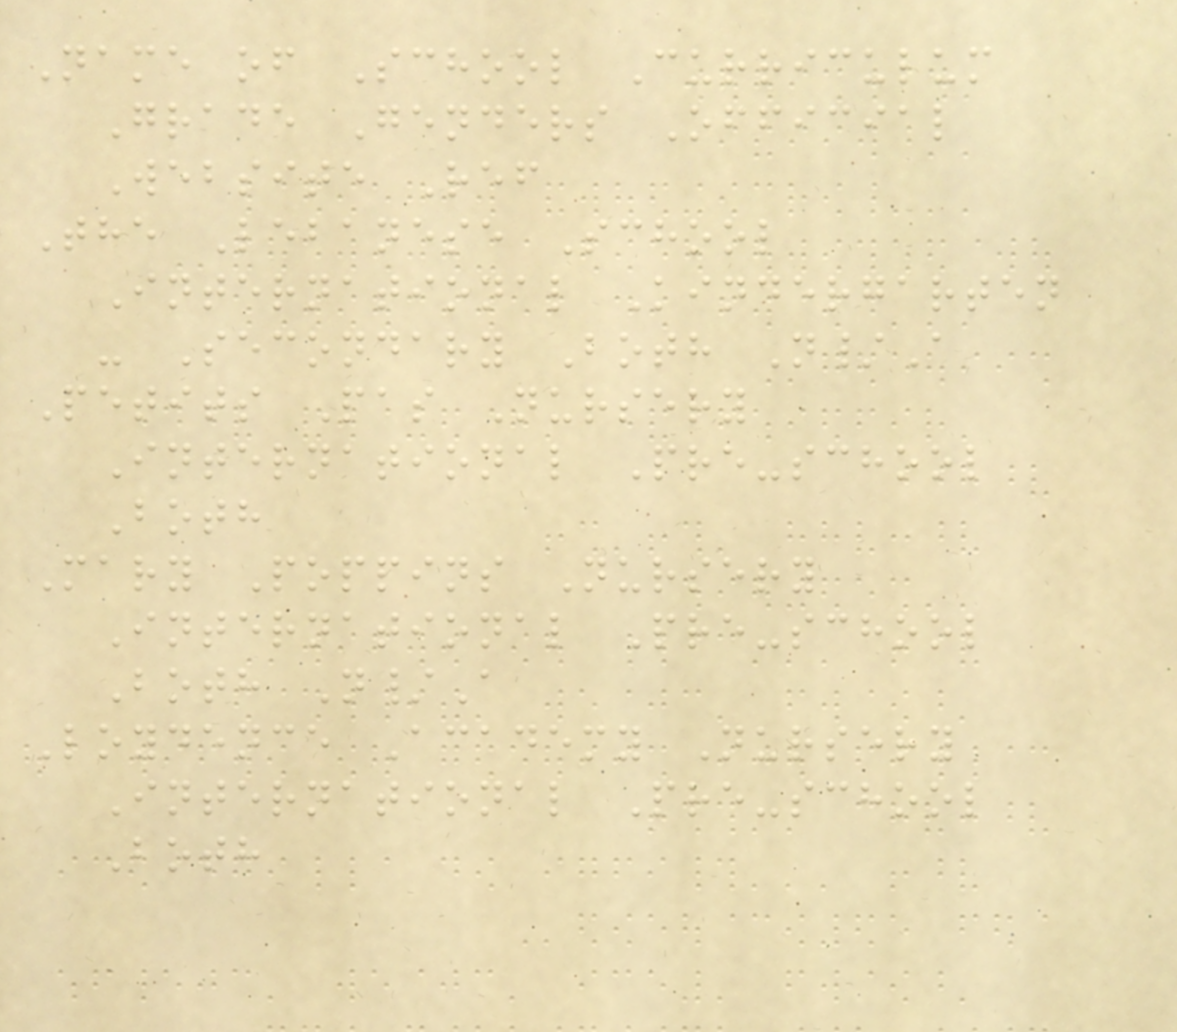Name of School Curriculum
Grade Genders Official
Website Ref
The Lebanese School
International Kindergarten
- Secondary Both N/A
Petits Pas Nursery
International Pre-school
Both
Mary Poppins Nursery
International Pre-school
Both N/A
Loydence Academy Nursery
International Pre-school
Both
